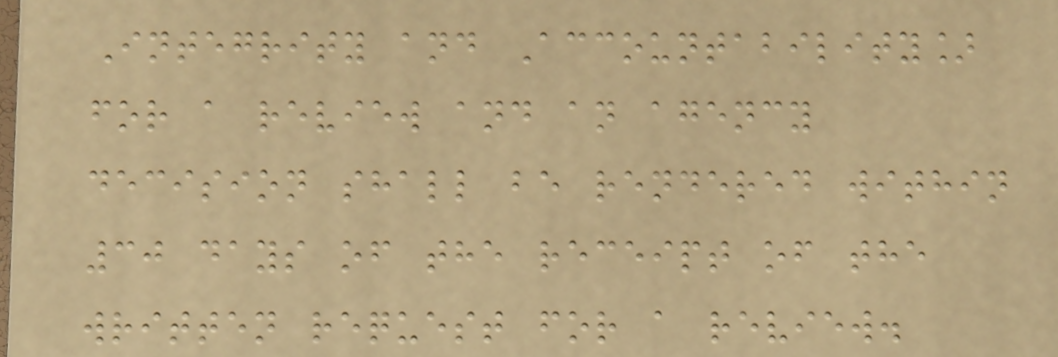Integrity and Accountability]
for a review and an agency
decision shall be rendered within
30 days of the receipt of the
written request for a review.
